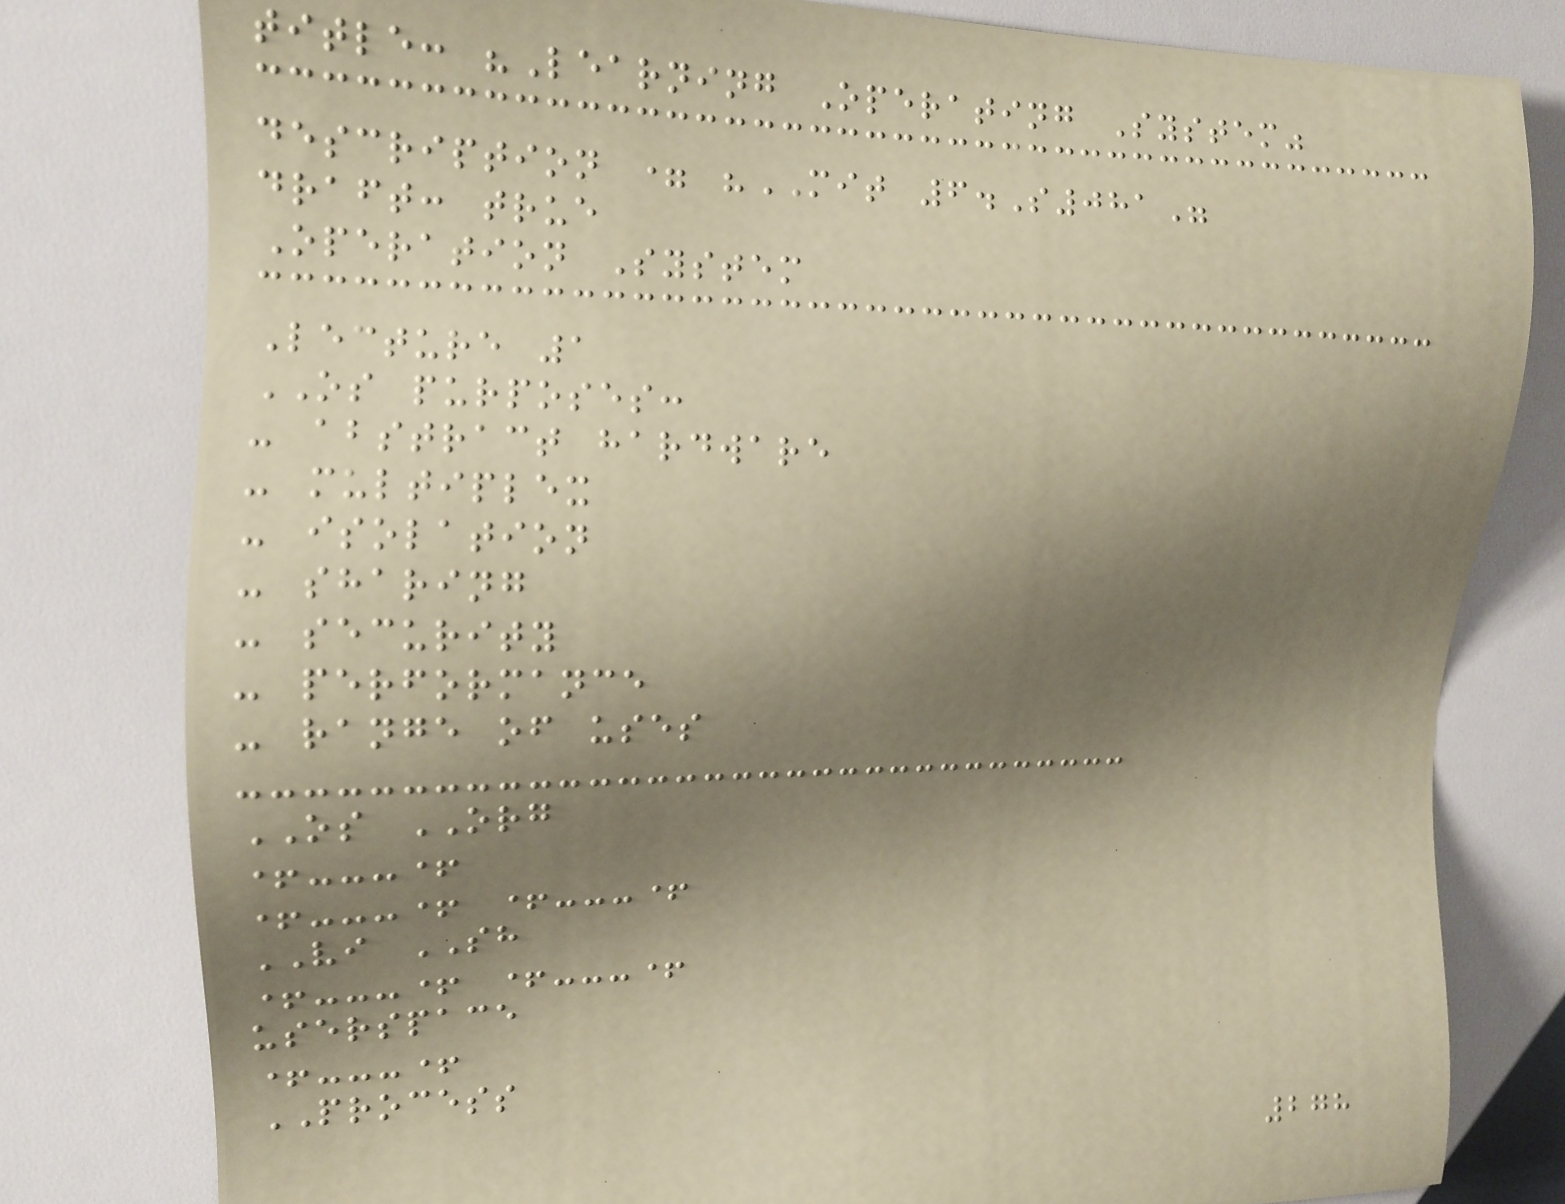title: "Learning Operating System"
description = "MIT 6.S081"
draft: true
Operation System
Lecture 1
OS purposes:
- abstract hardware
- multiplex
- isolation
- sharing
- security
- performance
- range of uses
OS ORG
+---+
+---+ +---+
VI SH
+---+ +---+
userspace
+---+
PROCESS
278
